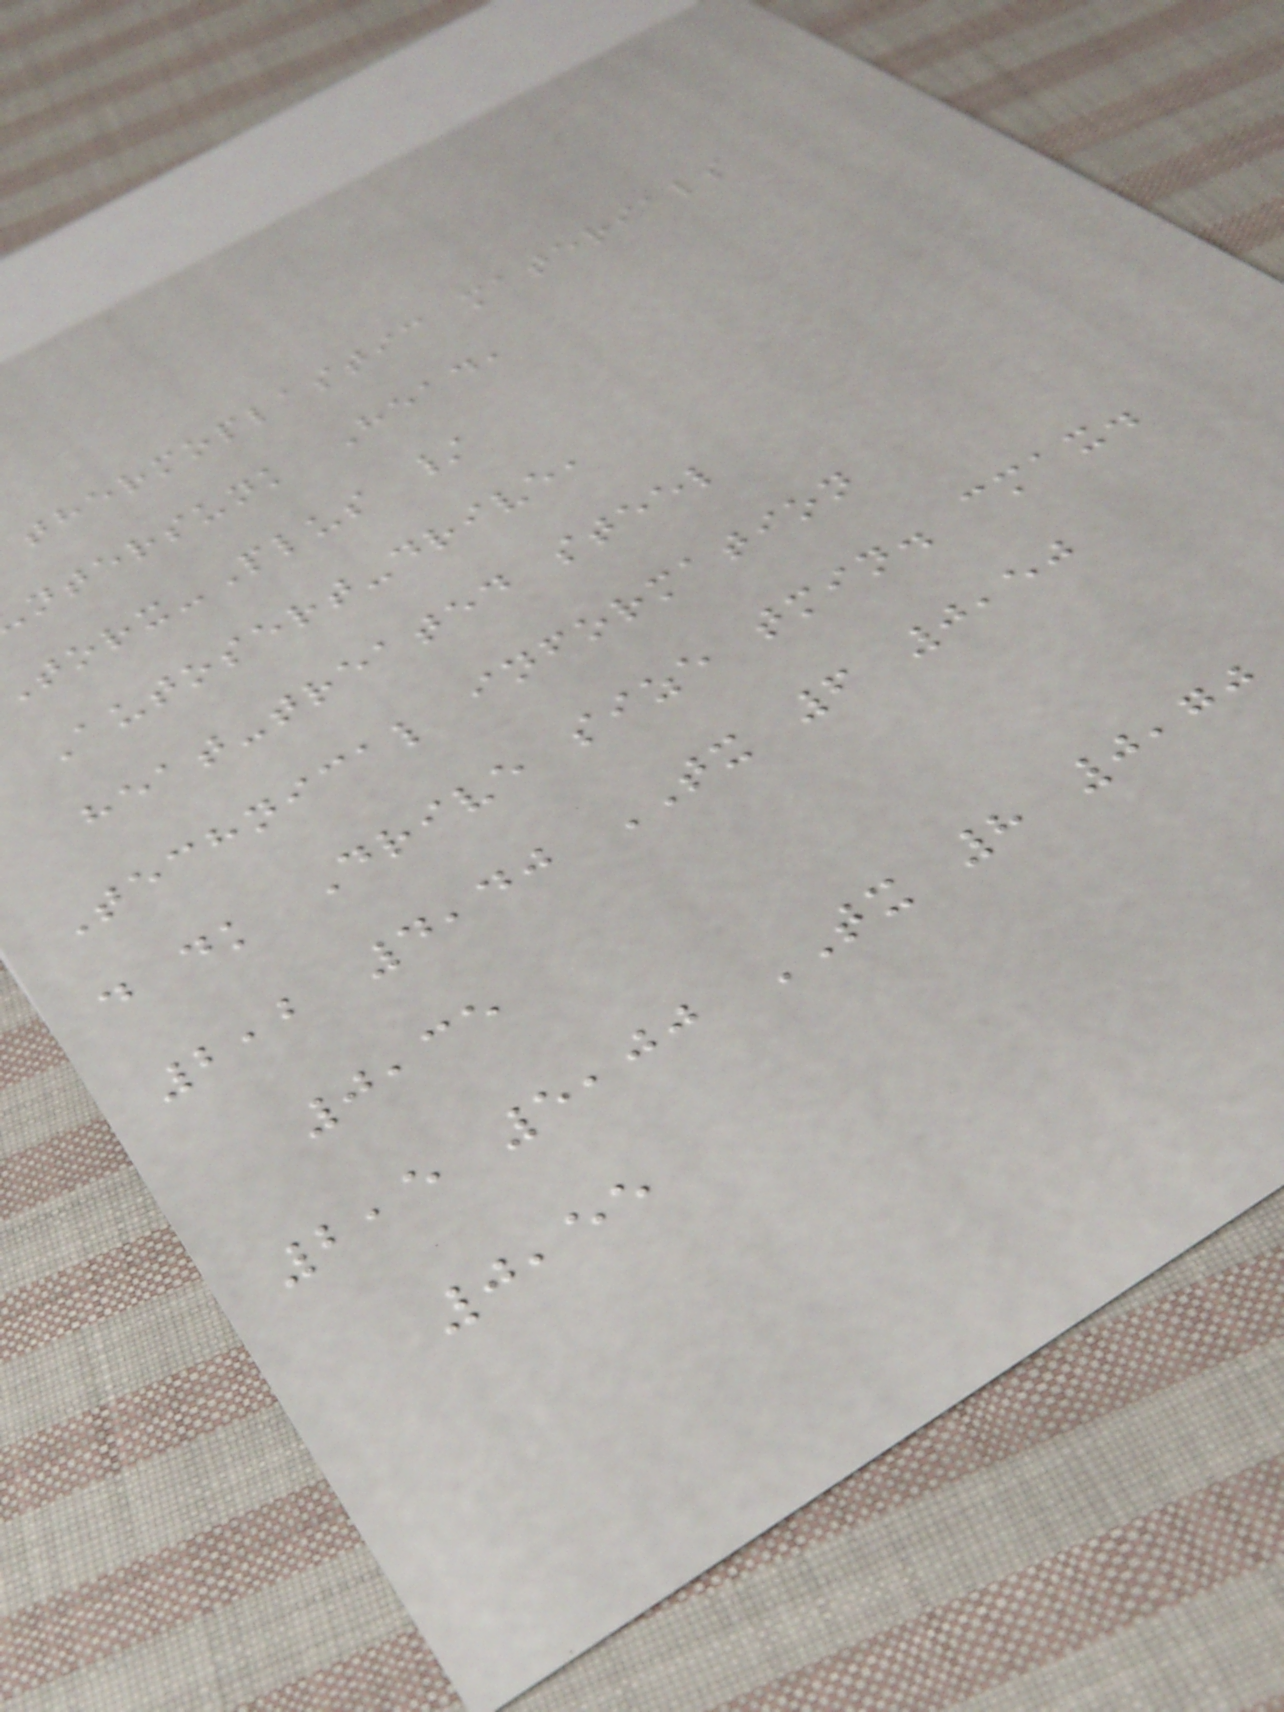thermoplastic materials
ntersunk Head,
orx-Plus /
Autosert-drive,
heat-treated steel
Technical information
d dk Drive size tmin. cmax.
2,2 4,40 TX 6 0,50
0,35
2,5 5,00 TX 8 0,70
0,55
